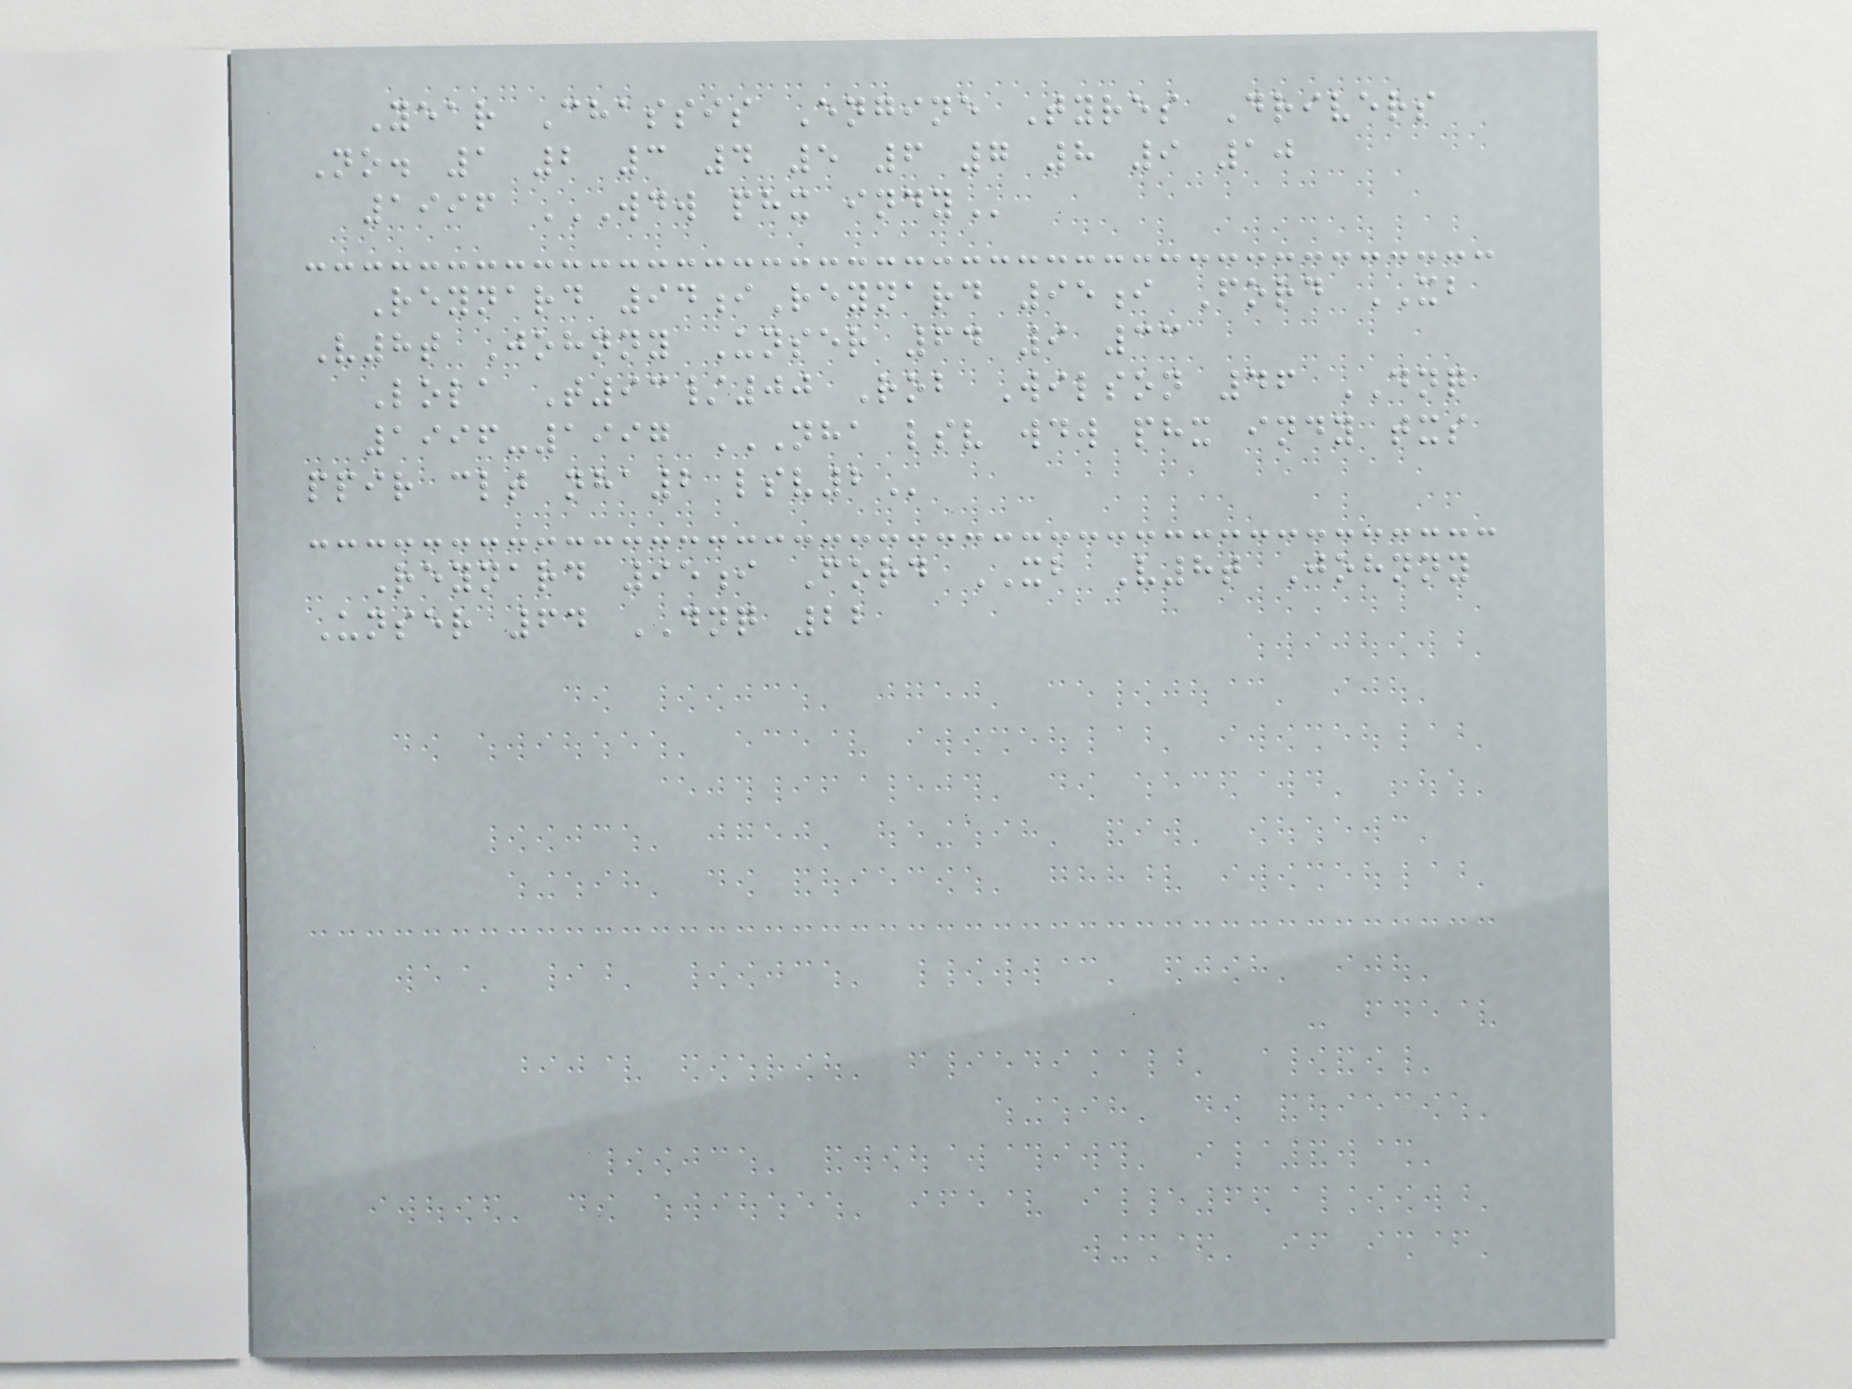Year Chassis Engine Tyres Drivers
No. 1 2 3 4 5 6 7 8 9 10
1996 WDW PHX INDY
Reynard 94iReynard 95i Ford XB
V8t Johnny Unser 64 9 33
Lola T93/00 Rob Wilson 46 DNQ
1996-1997 NHA LSV WDW PHX INDY TXS
PPIR CLT NHA2 LSV2
Reynard 95i Ford XB V8t Johnny
Unser 64 DNQ 22
